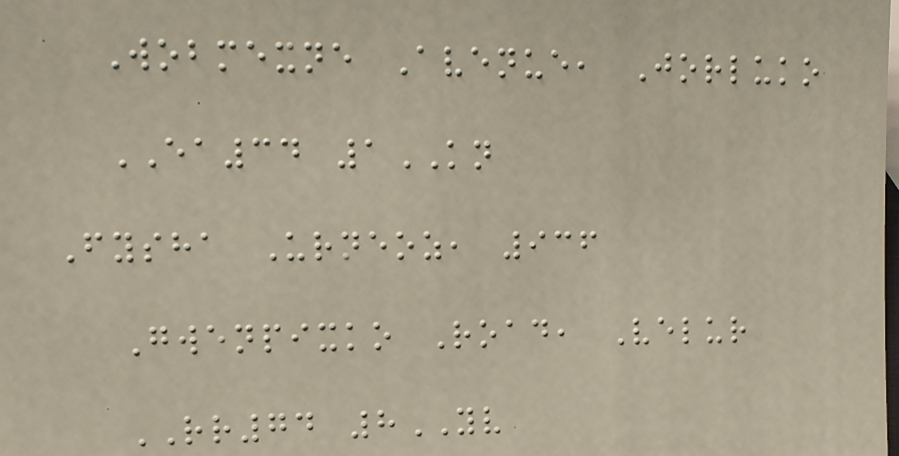Wobmexne Avenue, Jorluko
EA34 1KN
Fysha Urneoz, 936
Gwenpixko Road, Velur
RR74 8YV
